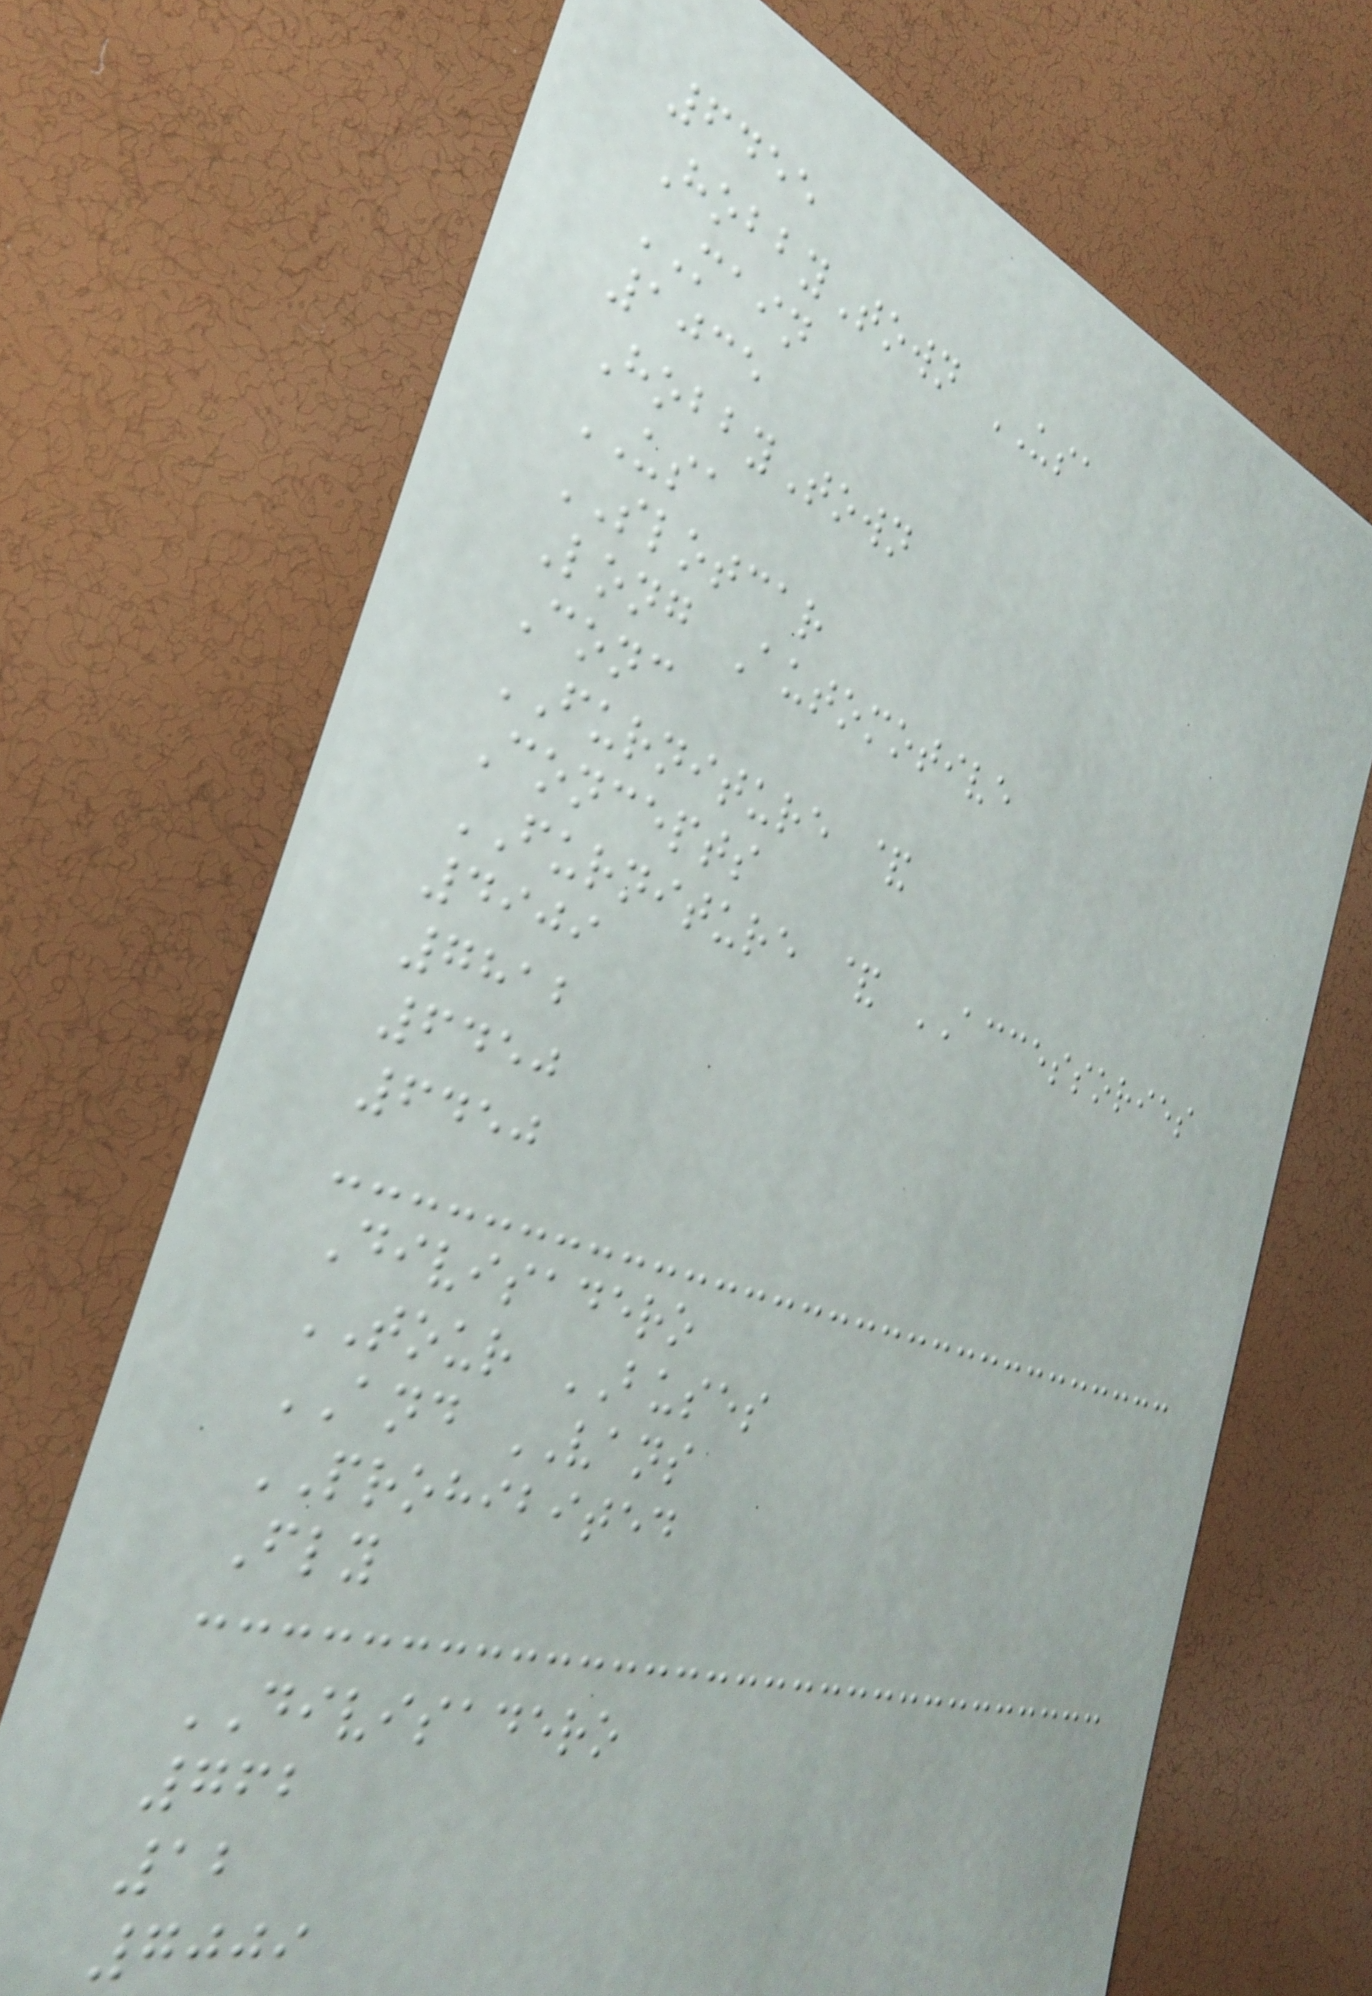6455
HobbyTown USA
MAIN
1035
HobbyTown
USA
SLOTCAR
Long Automotive
Conc
FURNITURE &
Concepts
FURNITURE & ACCESSORIES
4909
7812
6450
6450
Divisadero
TOUR BUSES
AND VANS
PROHIBITED
Fly
DIVISADERO
762
12
7009
